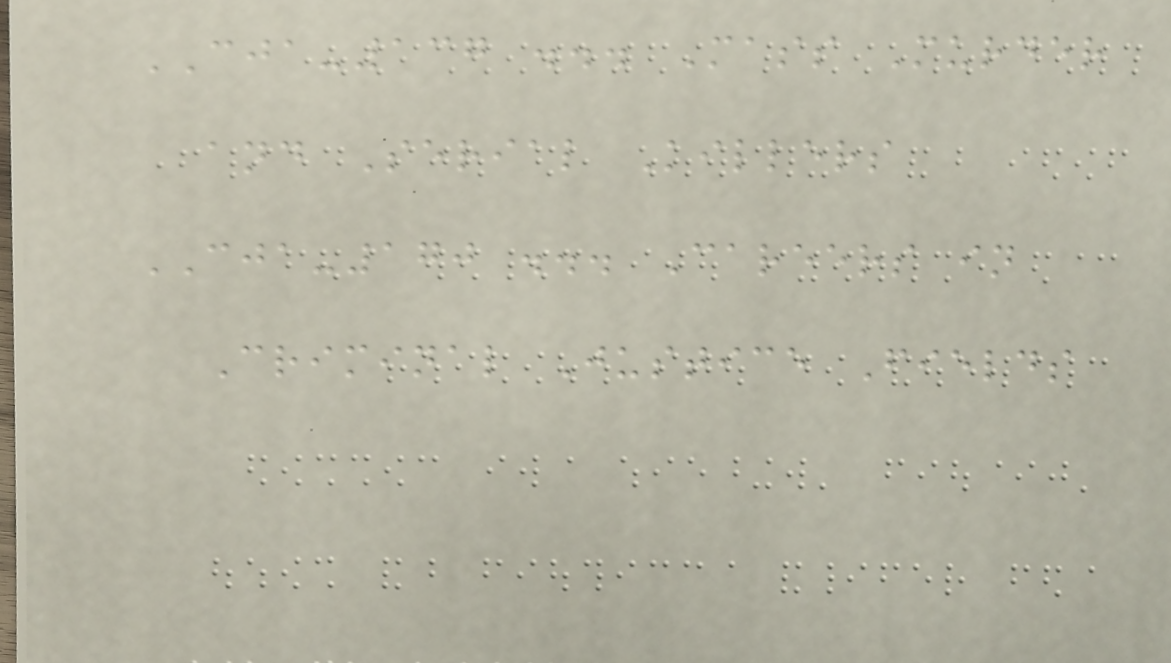CJA-137 ... Mass Murder
and Serial Killers
CJA-170 ... Careers in
Criminal Justice Fields
